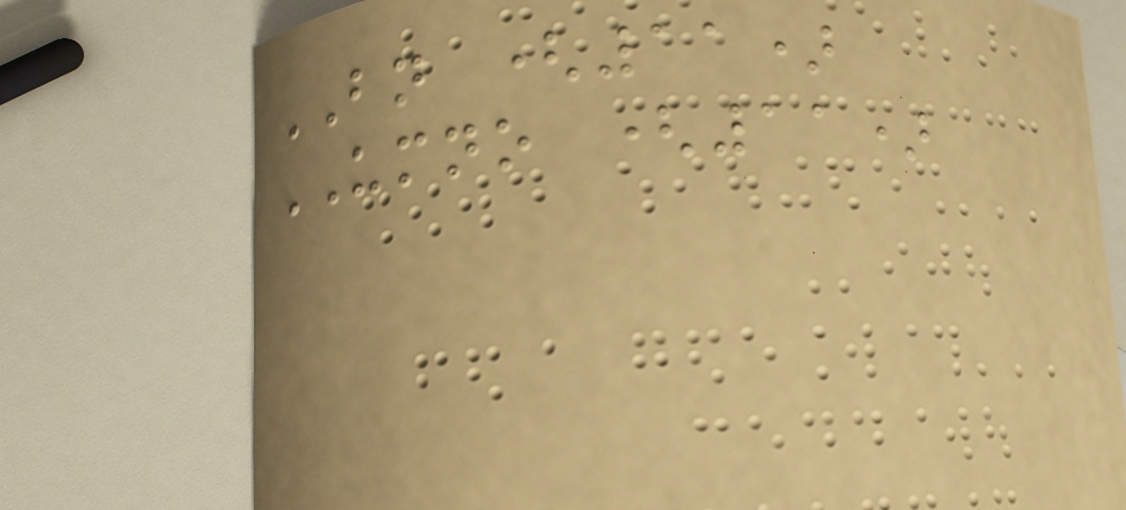BN (11)
UMNO (11)
